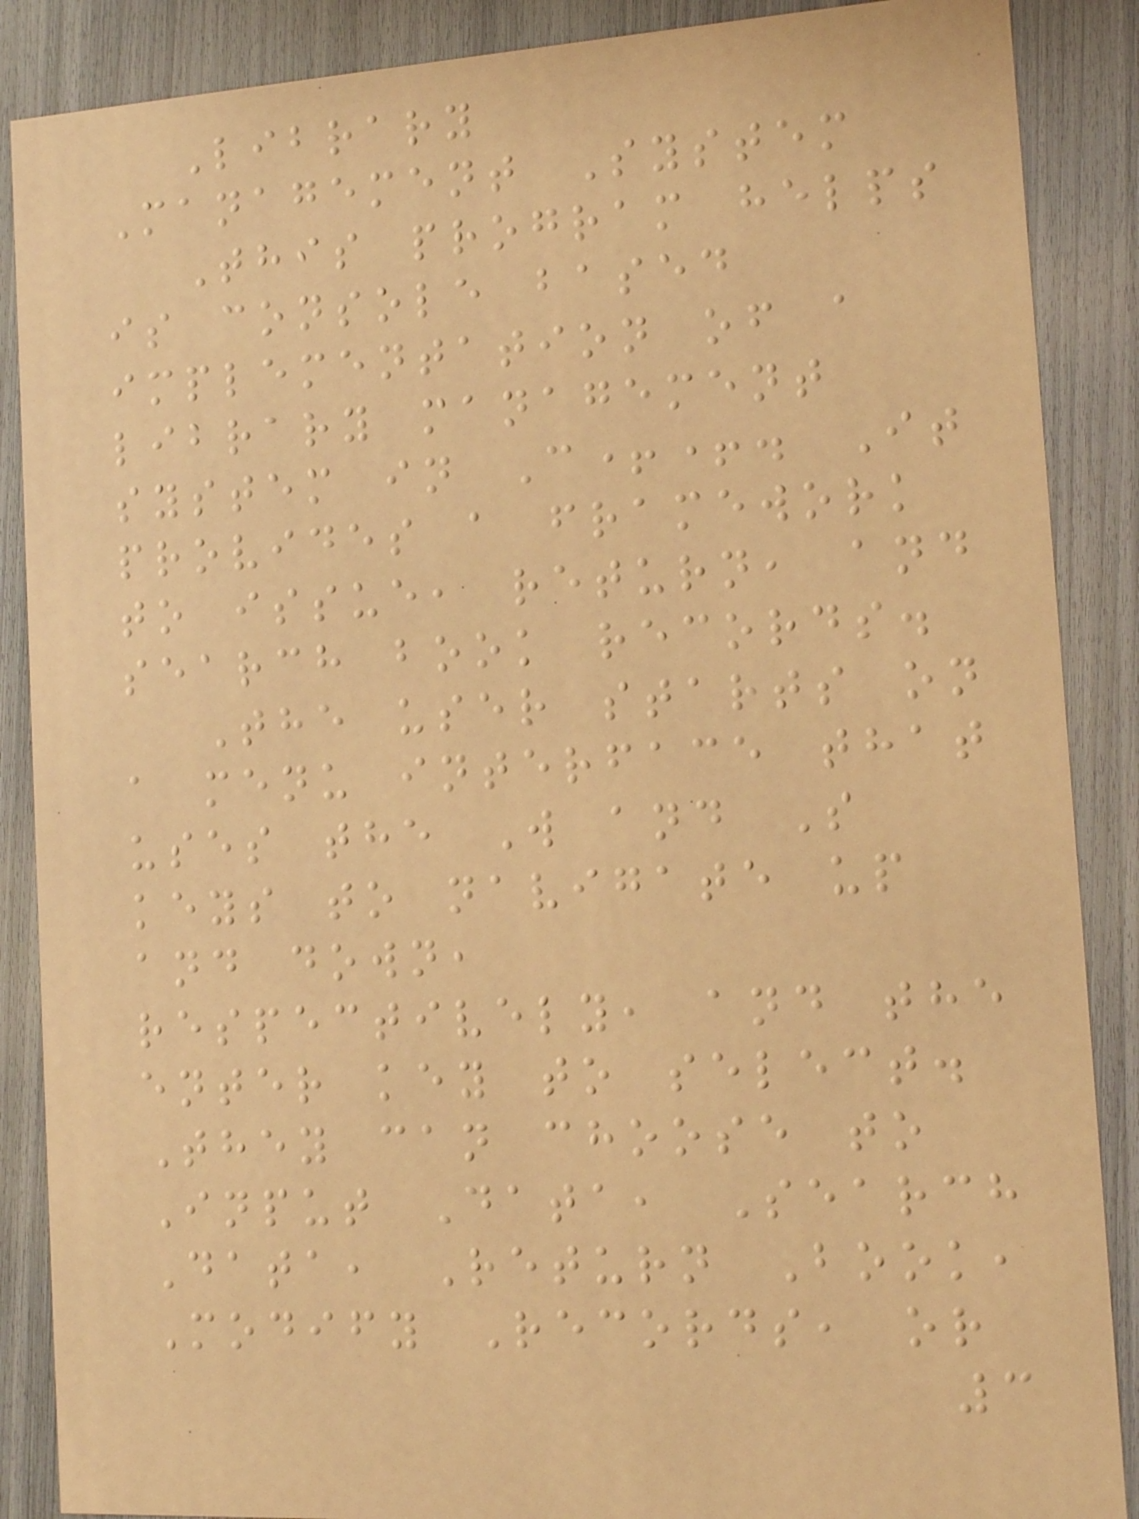Library
Management System
This program helps
is console based
implementation of a
library management
system in C++. It
provides a framework
to issue, return, and
search book records.
The user starts on
a menu interface that
uses the W and S
keys to navigate up
and down,
respectively, and the
enter key to select.
They can choose to
Input Data, Search
Data, Return Book,
Modify Records, or
3
